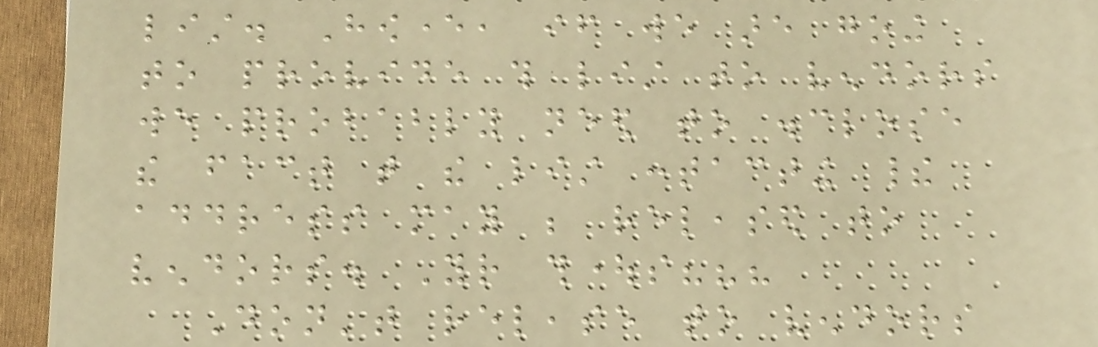list. However, if we are going
to provide this list to vendors
we probably need to disclose
the fact that the list contacting their
address may be released to
vendors. Your thoughts???
Don't release to vendors
